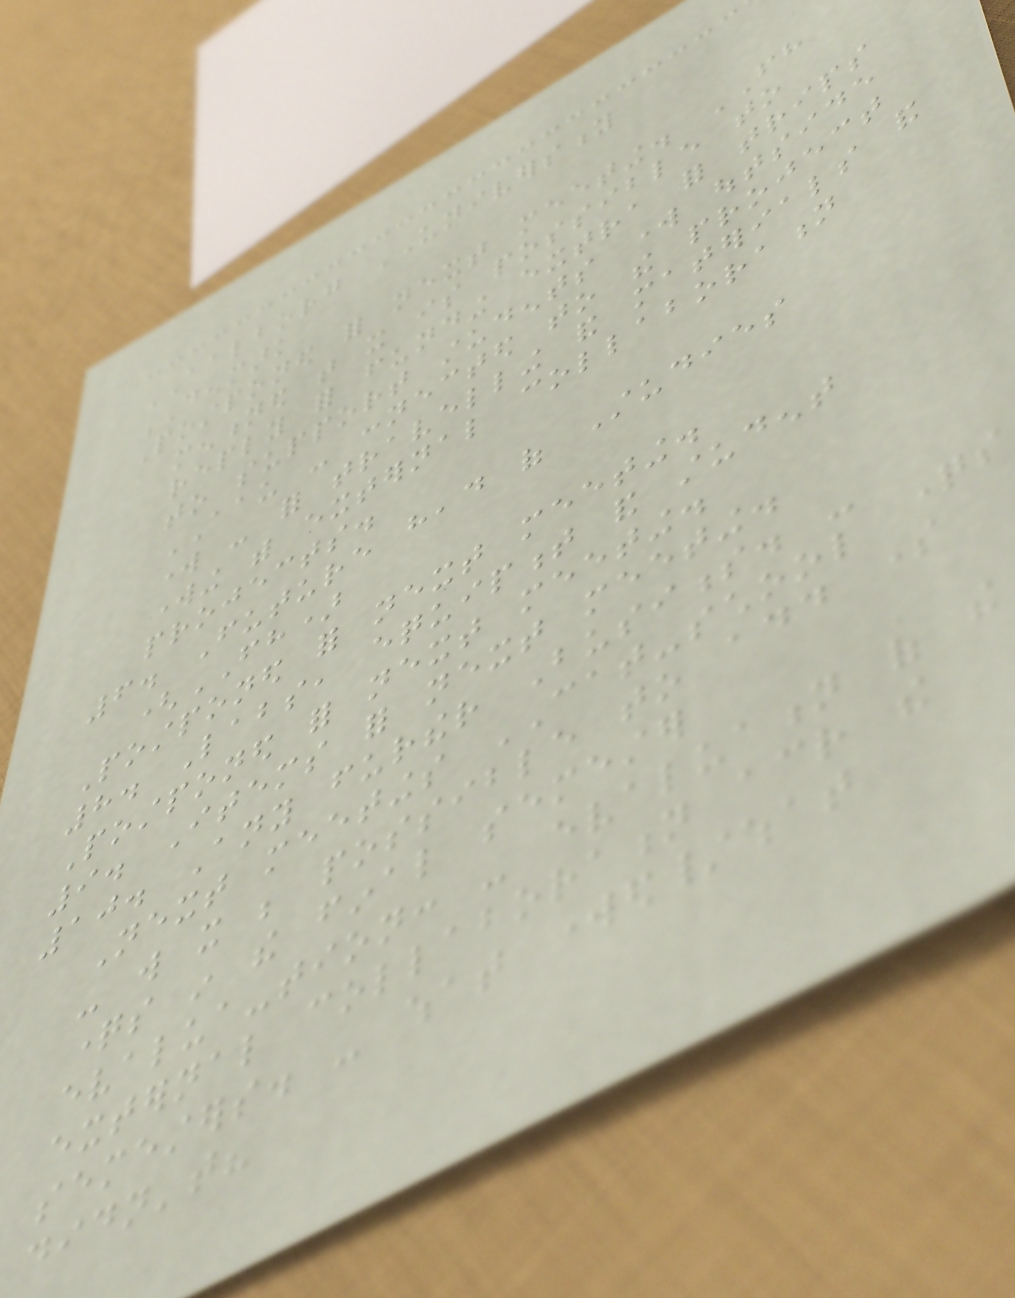AALBORG UNIVERSITY
DENMARK
Postponed for next meeting. FH
mentioned that it is possible to
reply for funding extra for trips
to support students work outside
AAU - connected to the project
work - for travelling and materials and
working with external collaboration
projects.
6. Future head of Studies
(FH)
Postponed for next meeting.
8. Labs, equipment and student
Postponed for next meeting.
9. Items for next meeting.
10. Any further Business. -
Next meetings CAT-school questions
- will it be possible to add some
questions in the final semester
evalua-tion: - evaluation of the
external collaboration across the
semesters. - what worked/what
didn't?
